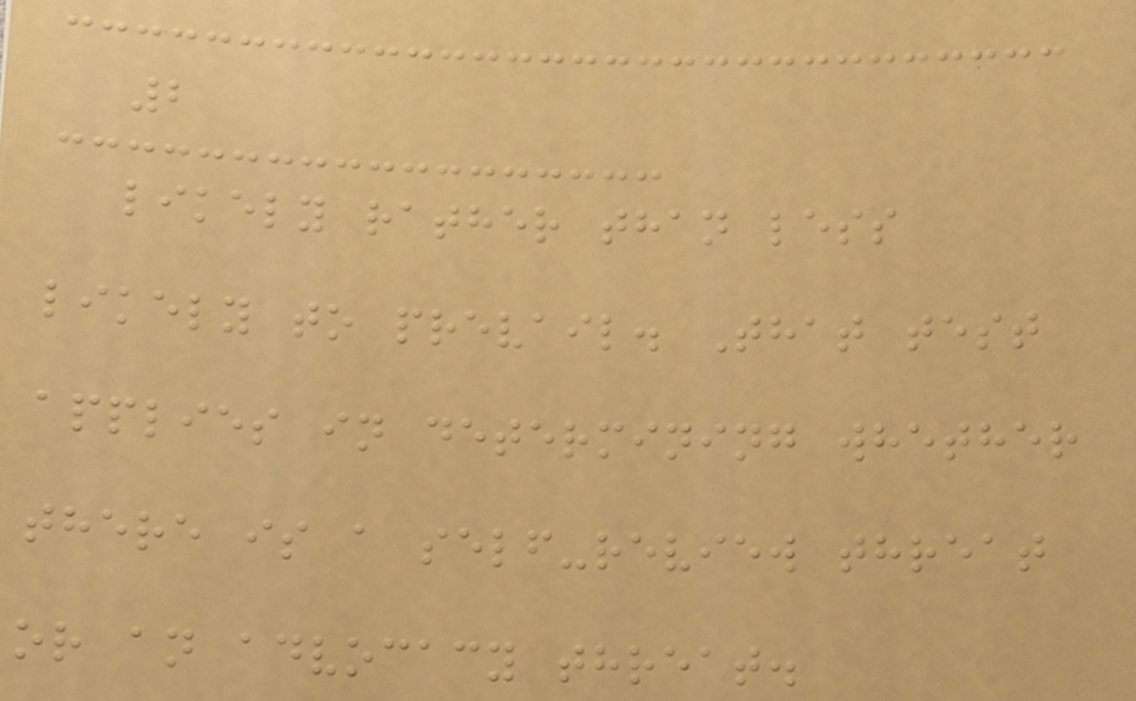2
likely rather than less
likely to prevail. That test
applies in determining whether
there is a self-review threat
or an advocacy threat.
